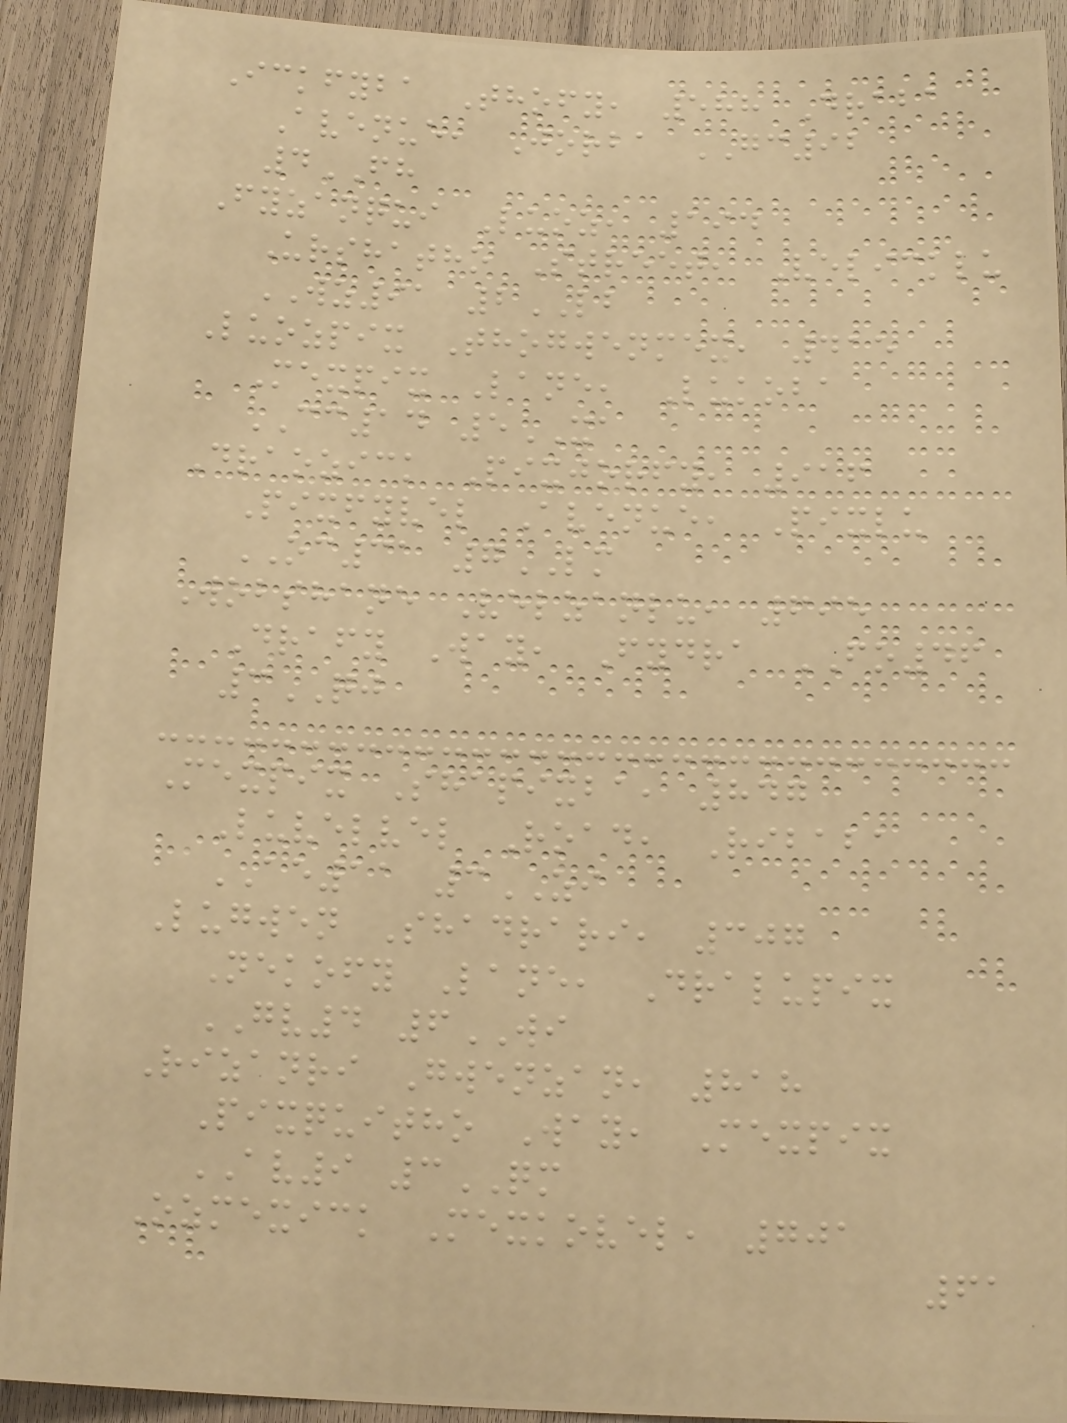Ickfyba Thofy, 588 Draba
Avenue, Jorba GC92
4FH
Fyzanqui Luoz, 194
Urshatho Street, Velicklu
WZ91 2LB
Luozpix Thogwenmex, 415
Mexpix Lane, Lukoba
CC14 5XA
Draozick Pixjorfy, 916
Pixfyvel Avenue, Pixlu
OC31 7LM
Wobshane Velzanlu, 695
Drafy Way, Fydra FO46
3QJ
Mexpix Shapixba, 847
Luvelvel Road, Ribaba
AE11 3ZI
Lugwen Shadrari, 307
Nekofy Lane, Dralupix
GV4 6WI
Rizanri Gwenzan, 818
Pixquitho Way, Mexpix
AV9 3QM
Ozmexick Mexkovel, 701
61
